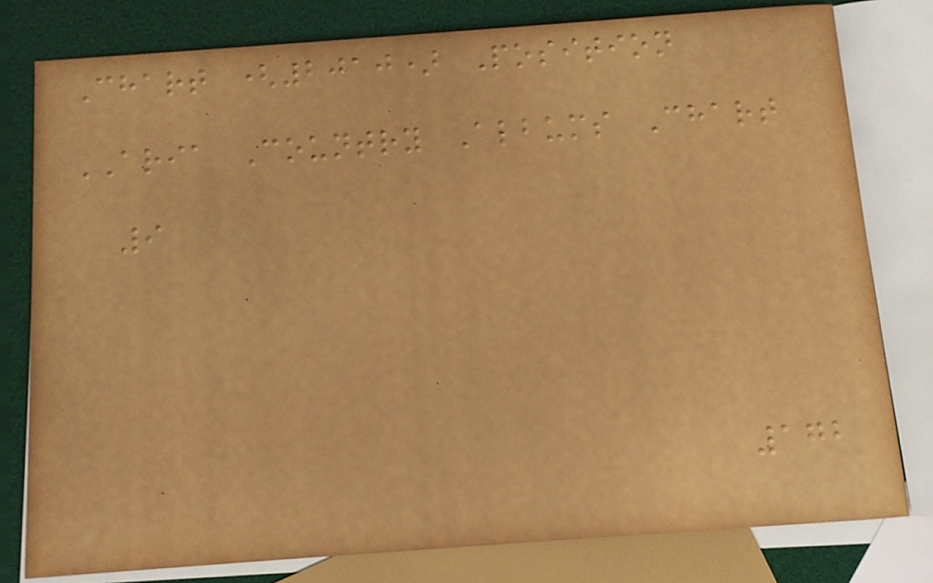Chart (2010) Position
ARIA Country Albums Chart
9
172
